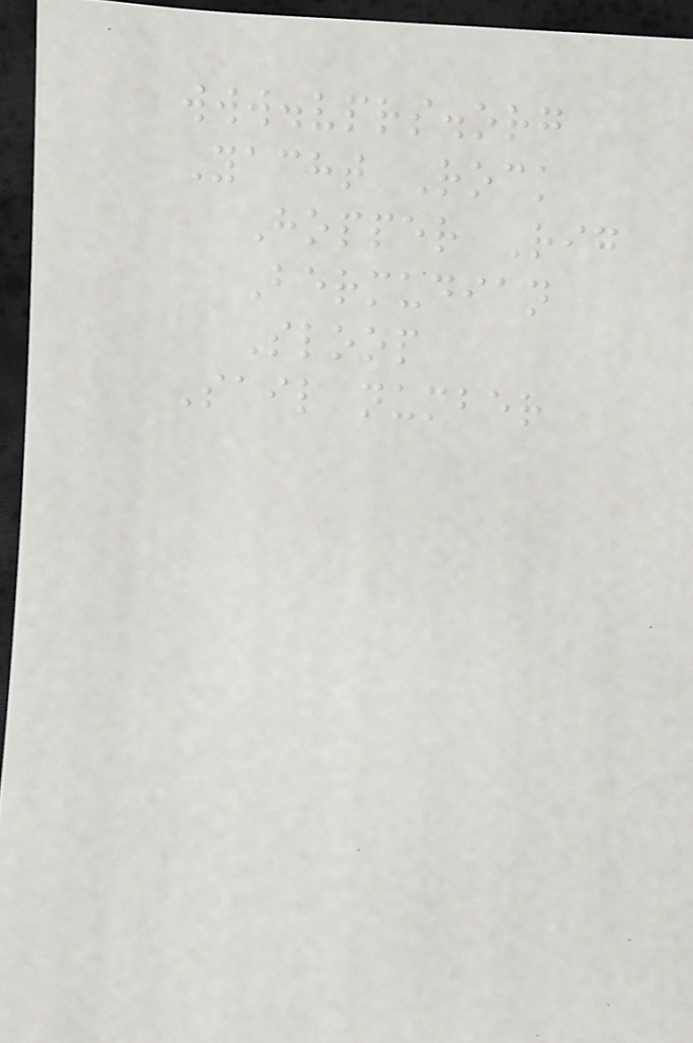www.vprs.org
Yacht Rock
Hopper Rig
Bermudian
Sloop
Sail number
